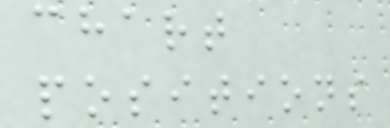chart
positions
